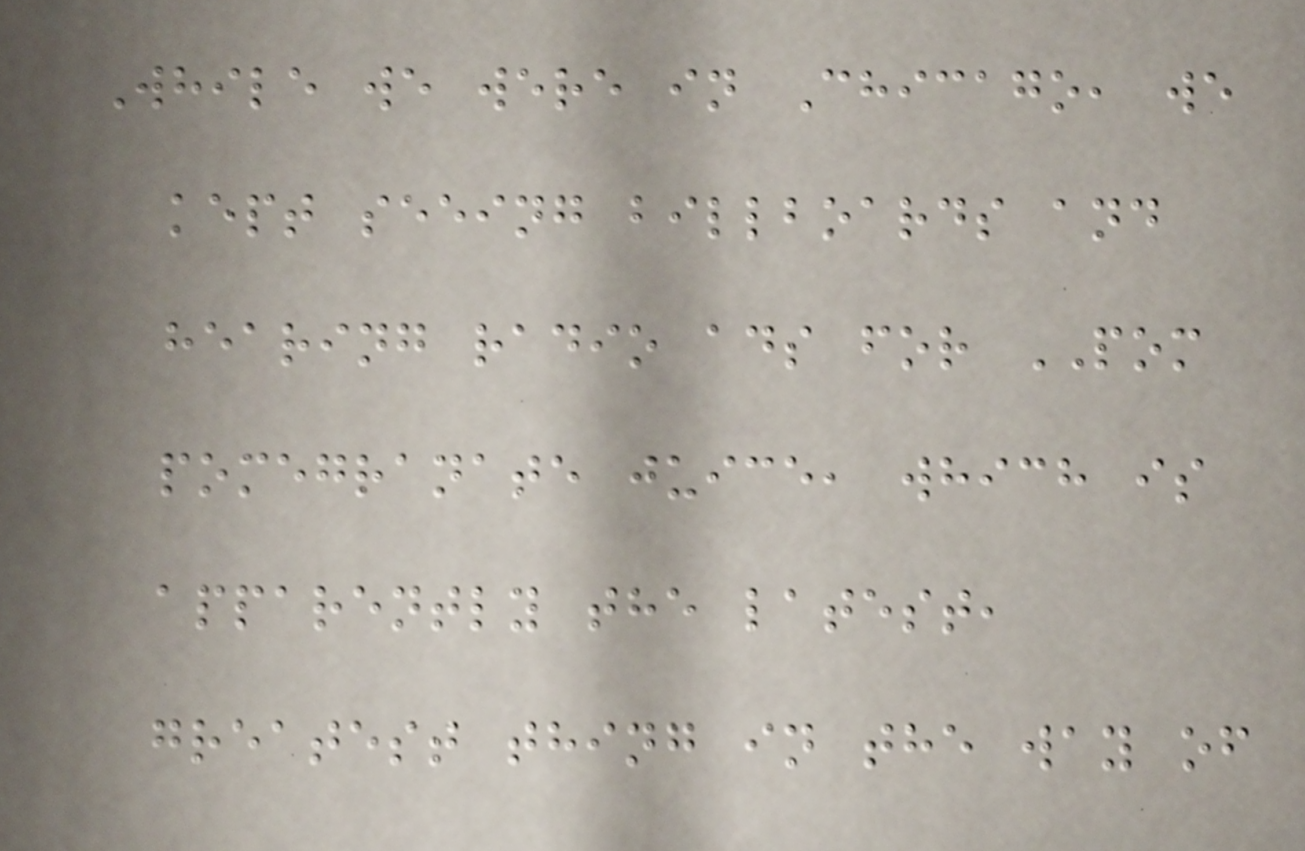While we were in Chicago, we
kept seeing billboards and
hearing radio ads for POM
pomegranate juice, which is
apparently the latest,
greatest thing in the way of
